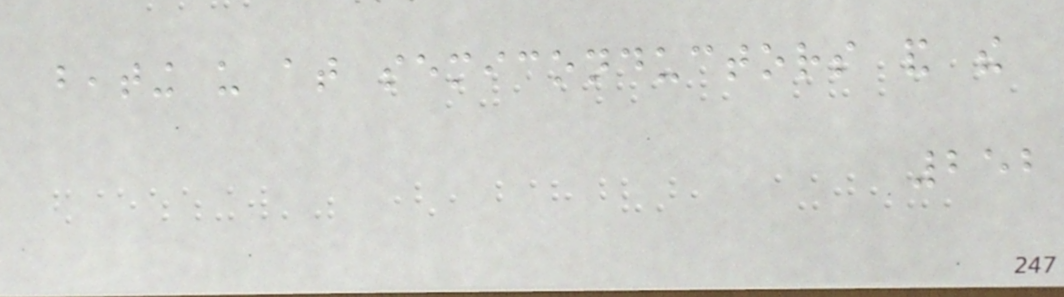beating us at semiconductors and the
252
